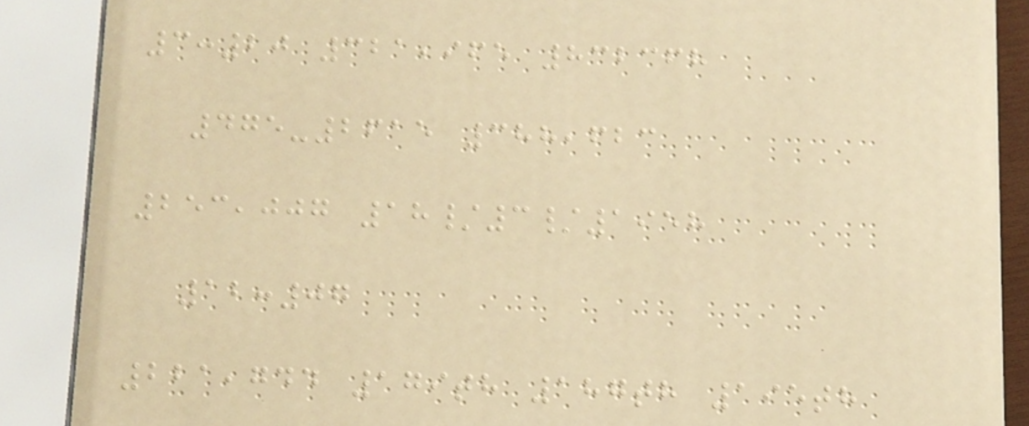3:20 321,965 832368
475-2615 388,623
253,007 18/3/1958
12:07
221,744 179th 187th 195th
